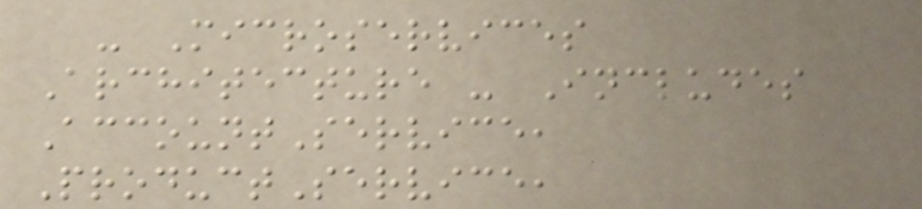- Microservices
Architecture - Includes
AccountService,
ProductService,
